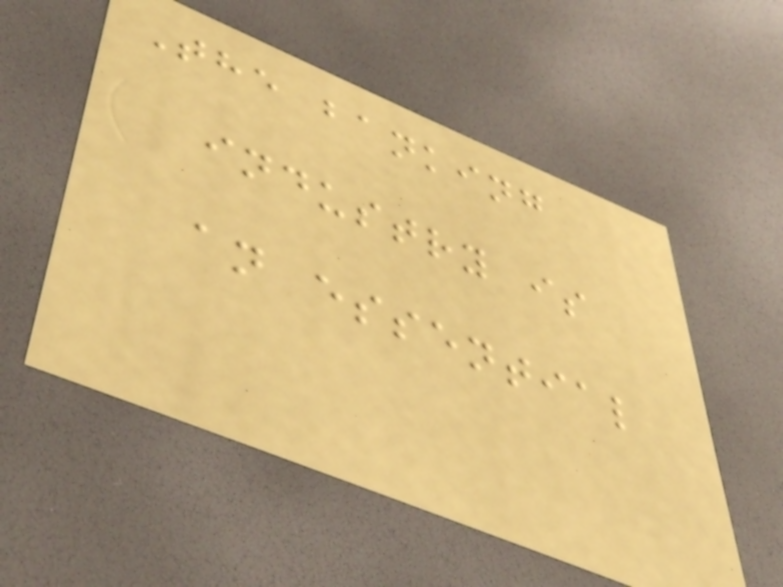The banking
industry is
an essential
